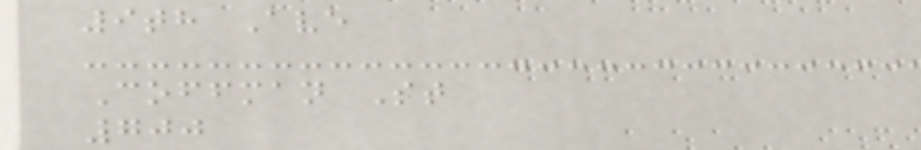9th Ave
Coffman St
700
